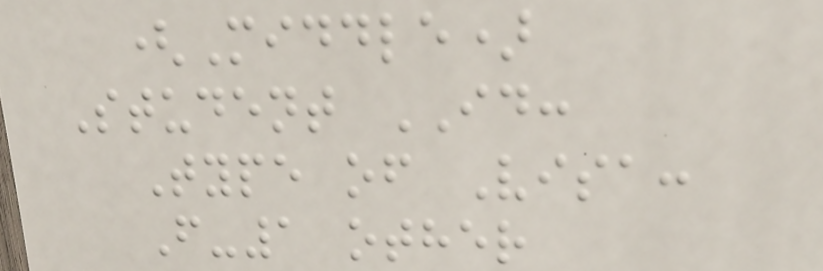(Middle)
Student ID:
Type of Visa:
F-1 other
